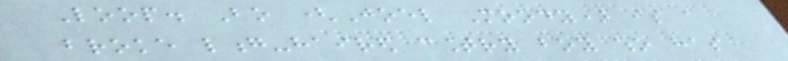Loop. Bo (Joel Moody) is a
broke long-haired country boy who has
